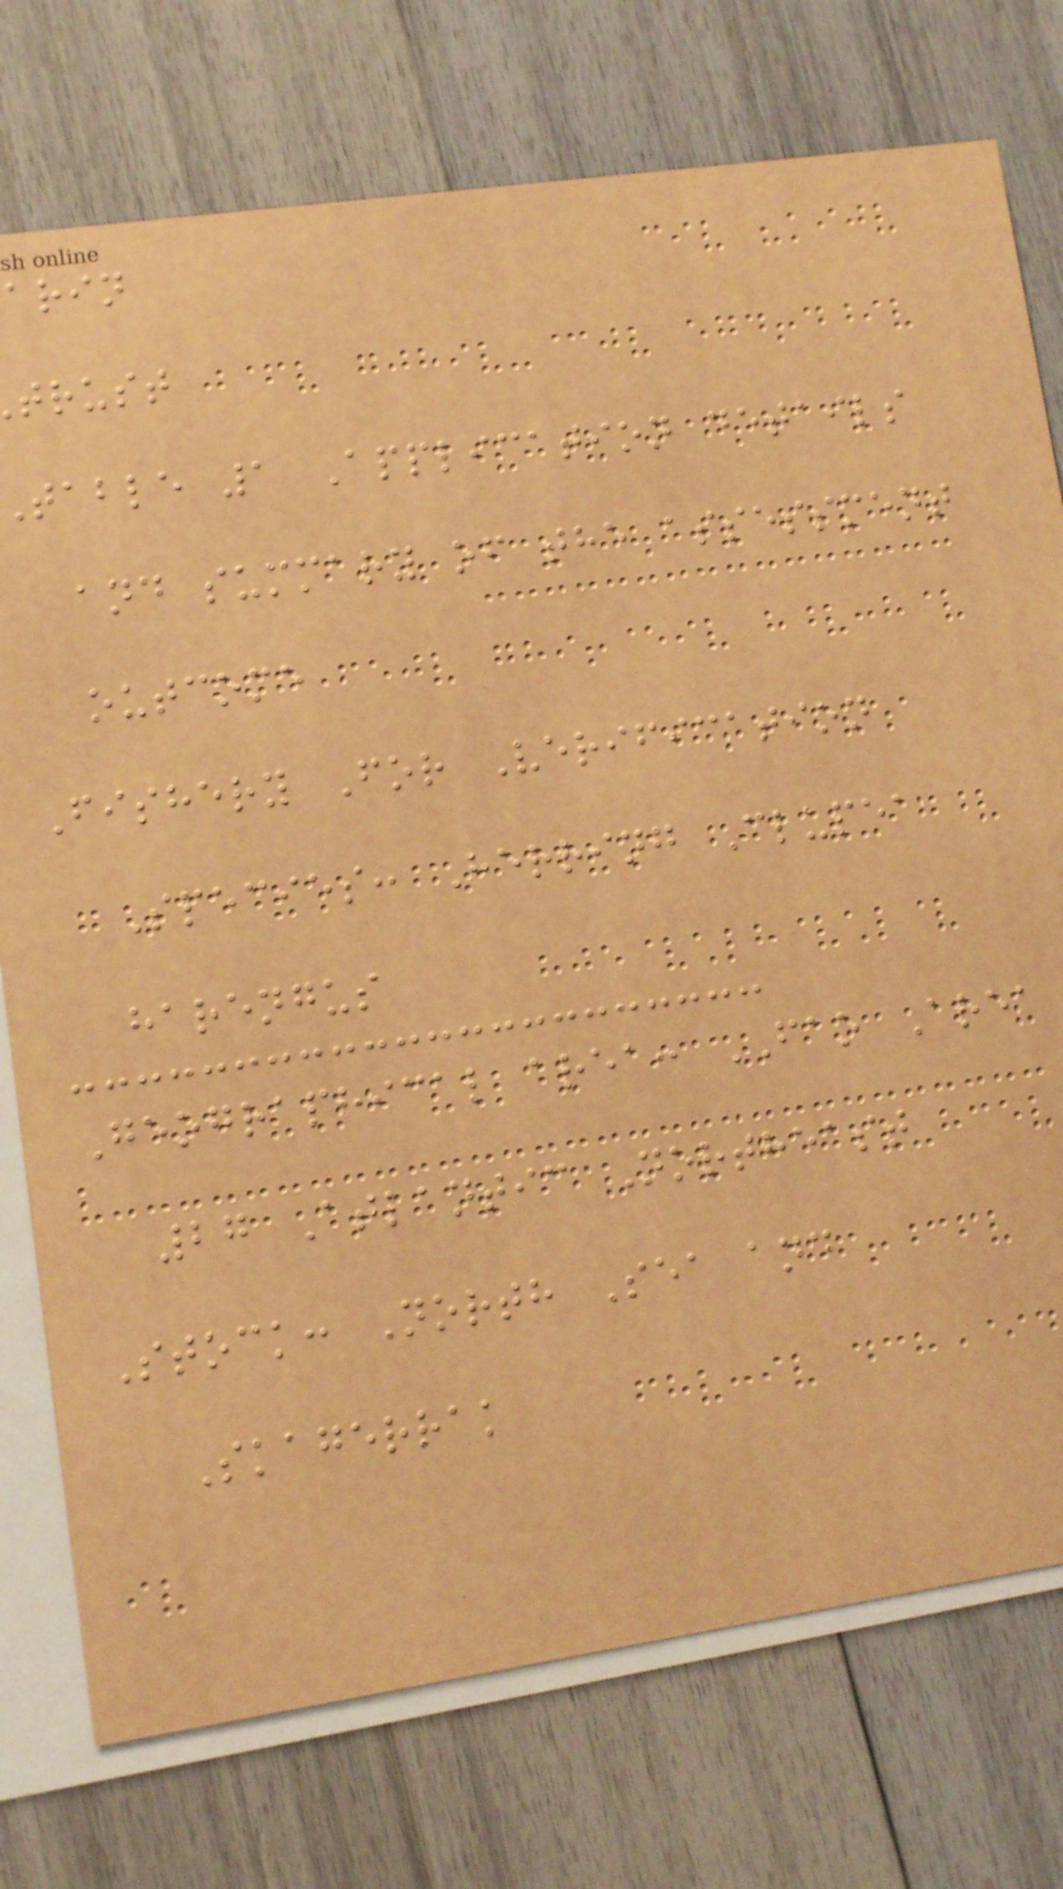arin
trust
table 1 Application details
and summary of the assessment
outcome
Fishery For Verification
Species: Herring Clupea
harengus
Geographical area: FAO Area
27 Atlantic Northeast
Stock: North Sea and
Skagerrak
